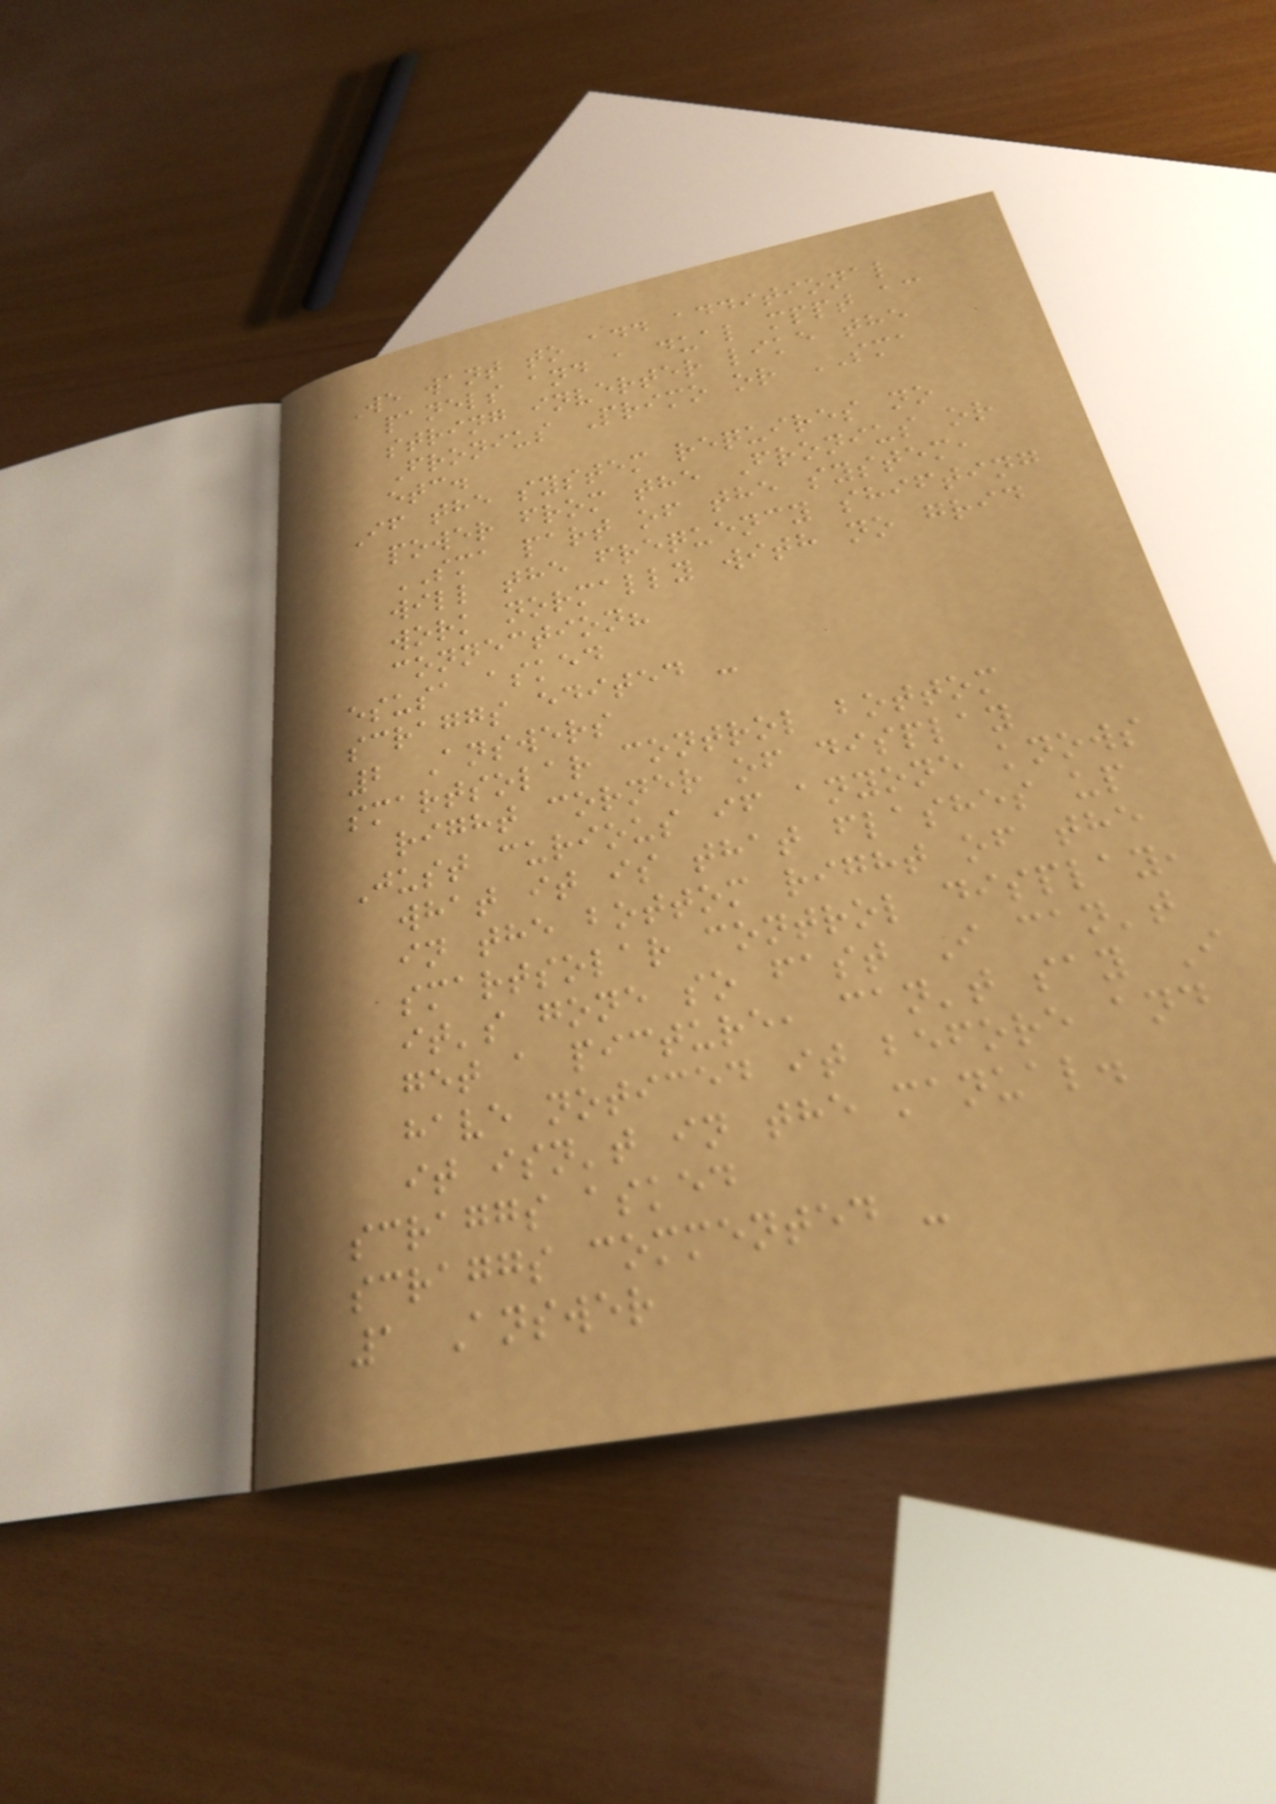We want to add additional
panels and a dual mppt ac
string inverter like the
Fronius Primo or SMA
etc.
If the system requires no
power from the Fronius or
SMA part of the system,
will the frequency shifting
work normally with no grid
connection?
esusa asked
scraggs edited -
2 Answers
smartsolar control bottom
right corner of display
Just curious if anyone knows
what it is that flashes up
in the bottom right of the
smartsolar control display,
it's gone so fast I can't
get a picture, can't say I
have noticed it before and
it isn't in the manual.
scraggs asked
scraggs commented -
1 Answer
